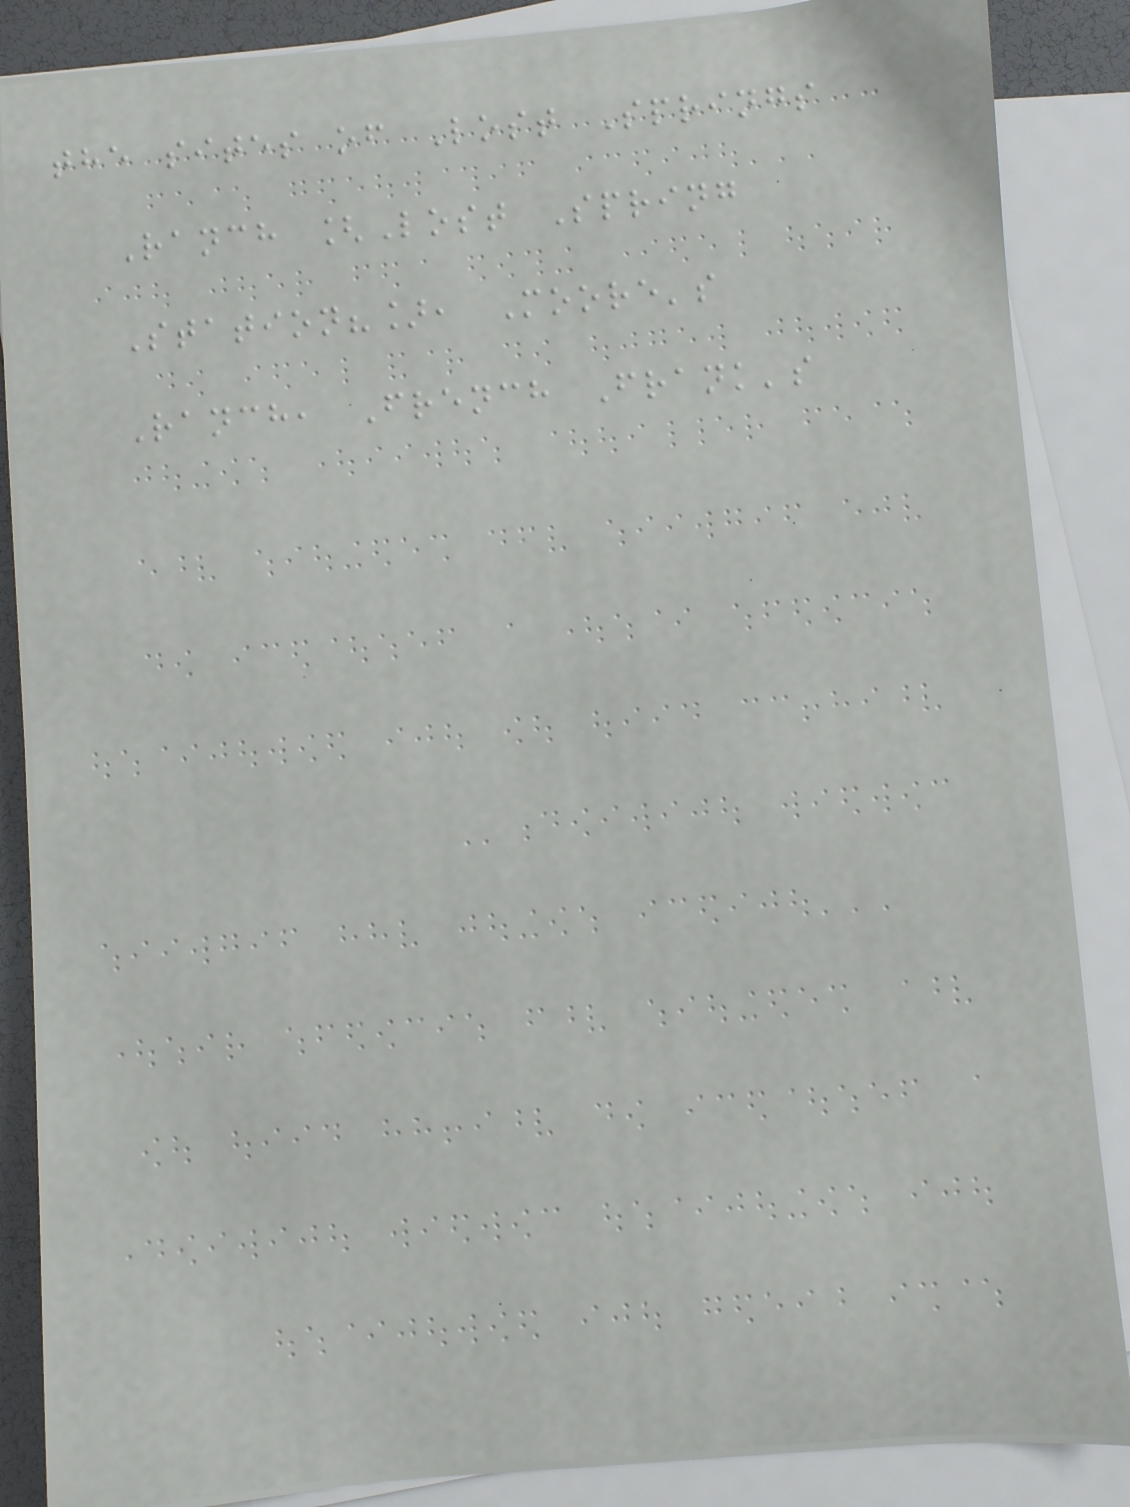the sites of Lost Springs
Ranch [Lost Spring
Station?], Moore's
Ranch, French Frank's
